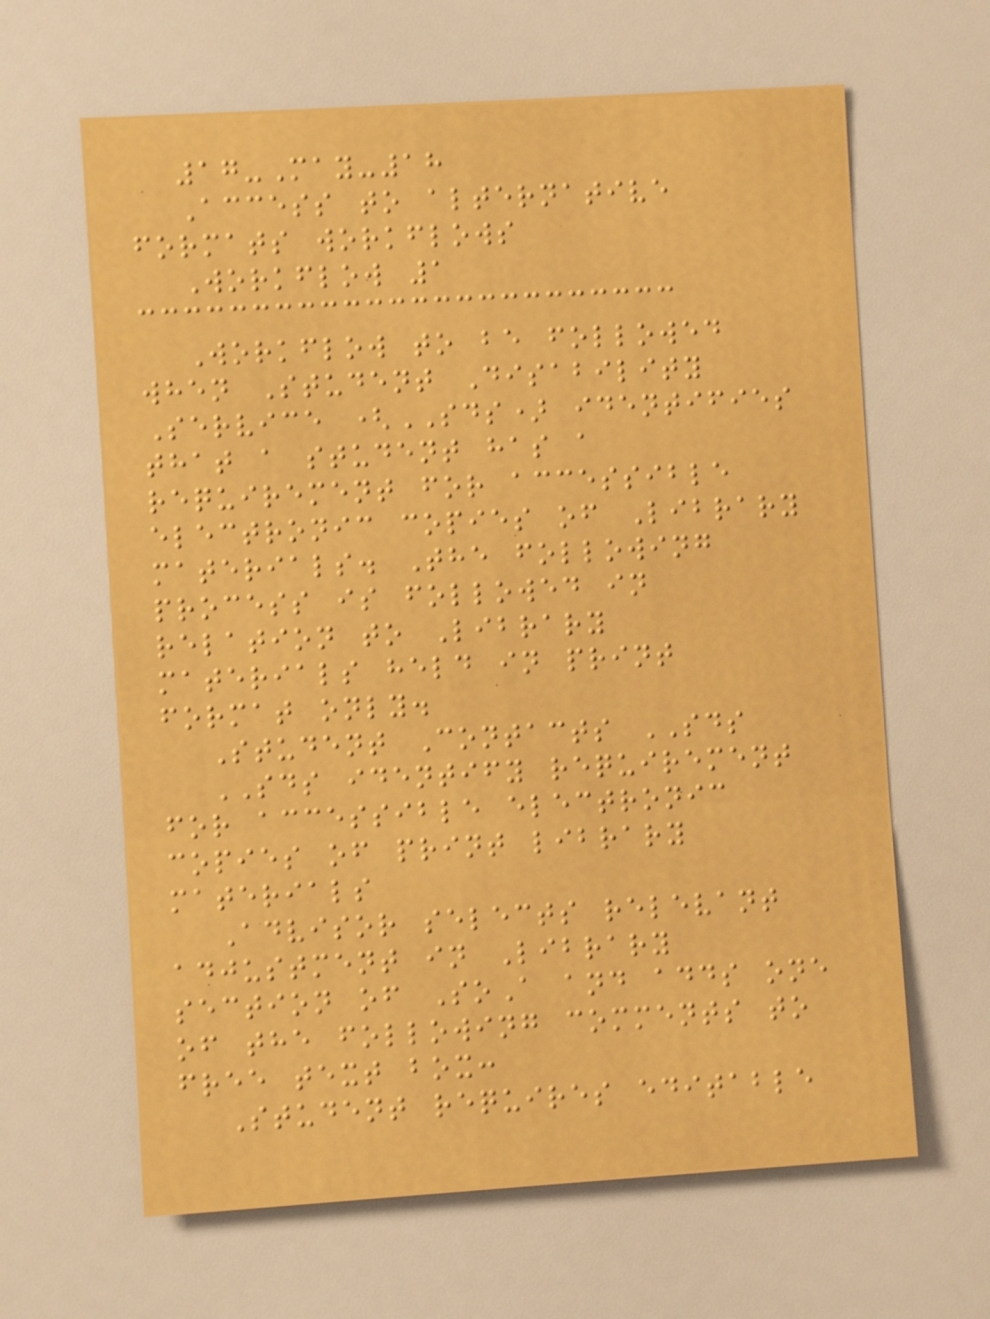17-May-18
Access to alternative
formats workflows
Workflow 1
Workflow to be followed
when Student Disability
Service (SDS) identifies
that a student has a
requirement for accessible
electronic copies of Library
materials. The following
process is followed in
relation to Library
materials held in print
format only.
Student Contacts SDS
SDS identify requirement
for accessible electronic
copies of print library
materials
Advisor selects relevant
adjustment in Library
section of SoA and adds one
of the following comments to
free text box:
Student requires editable
